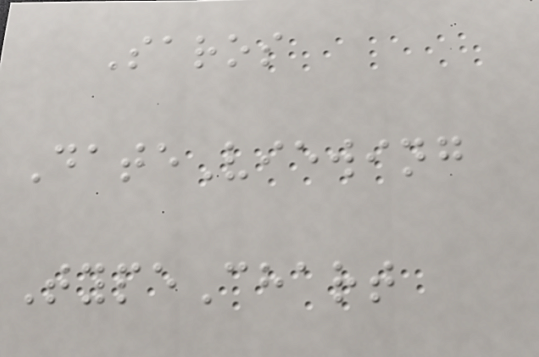Saros
DateViewing
TypeChart
